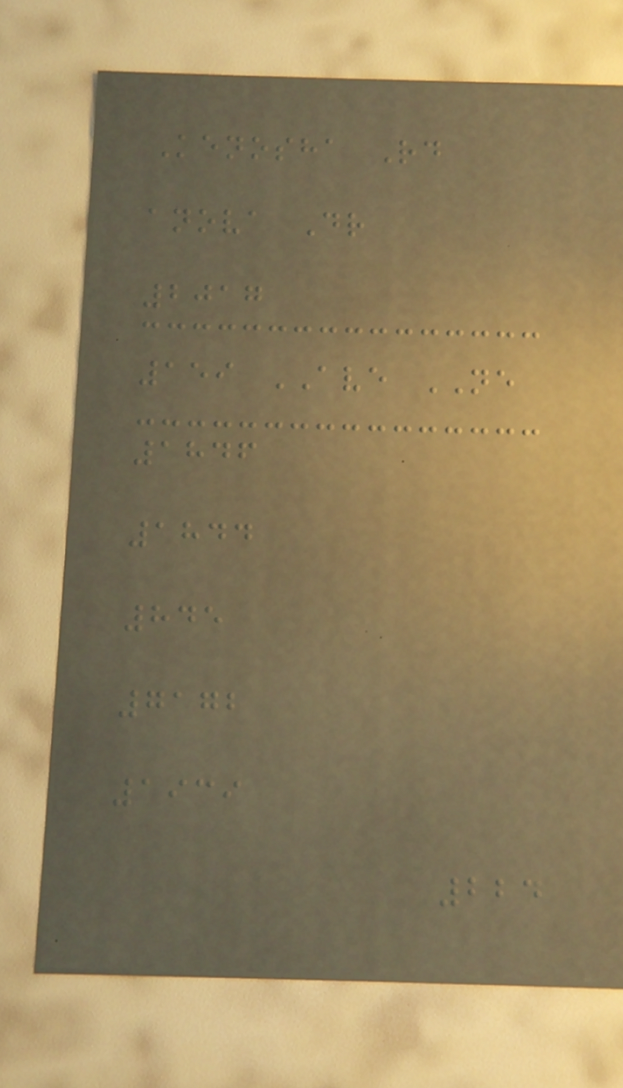Kenosha Rd
anova Dr
2017
159 AVE NE
1846
1844
845
7172
1939
224
